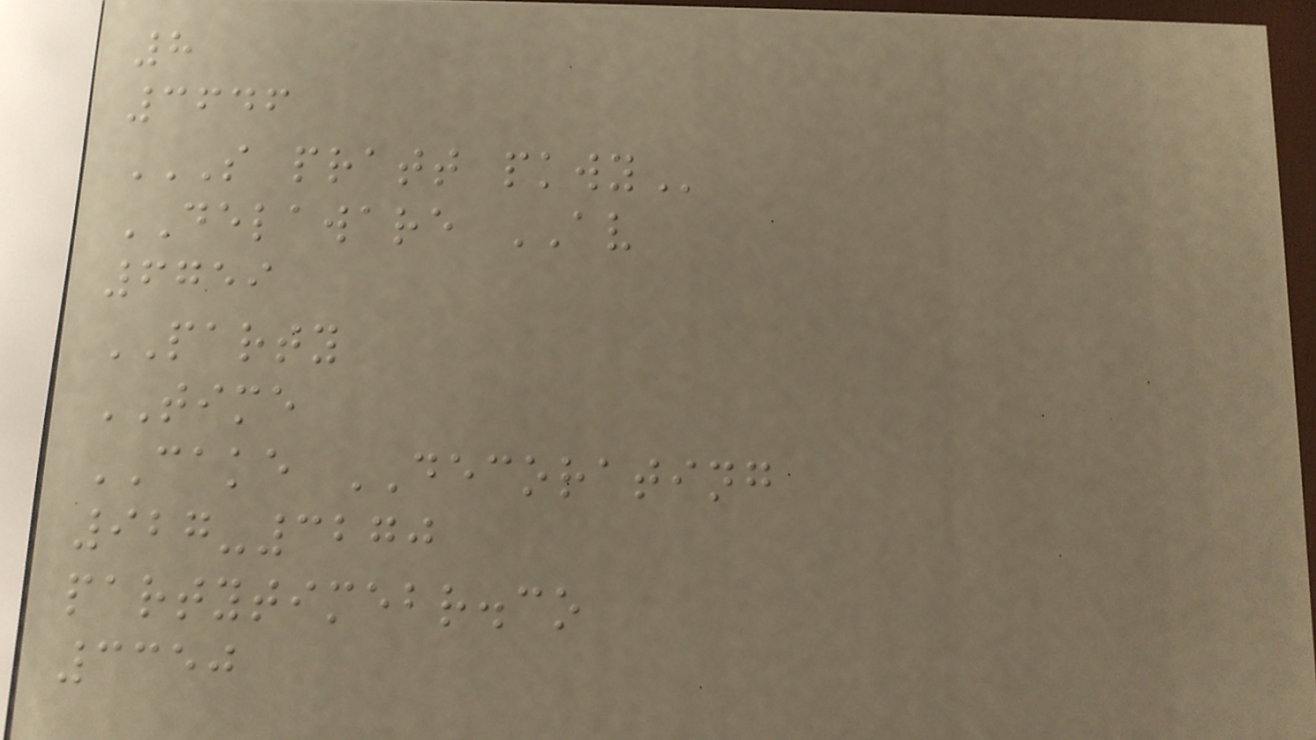8
3646
S PRATT PKWY
DELAWARE AV
6759
PARTY
TIME
CAKE DECORATING
927-3270
partytimebr.co
3350
